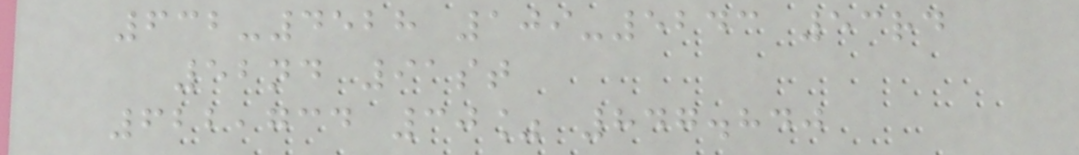632-4528 109-5243 53rd
52nd 91st
622,734 30% 847.840
